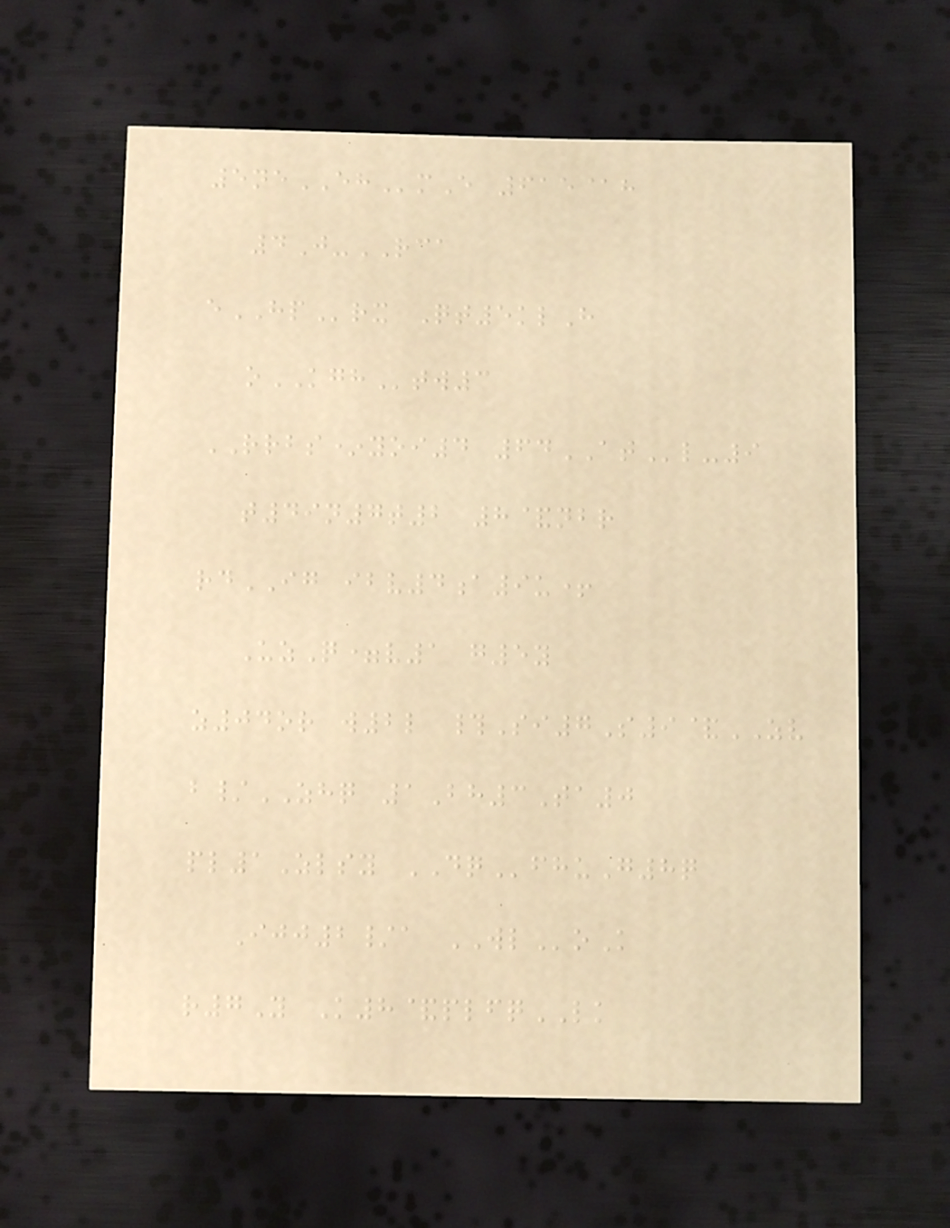5neEHmE 615@h
4J-RCA
eHPrx Qt5klH
oKGHtw3
RRBS*yoi4 64ATl-9
t49n7t2 8&nbr
rdIG ibv4a9u+
UzQ=v1 g5y
z04or w2l #Si7S9&ZV
b/ZHQ 1Bh3Ta0
pl1Zlsy DQfhuG8q
Ijj2/a WLoK
r7Y K8&plfqLK
